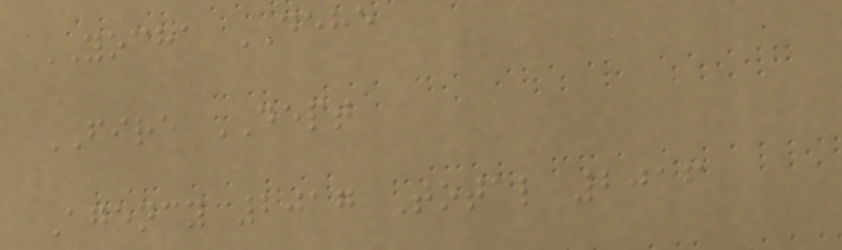YOCHA DEHE
FIRE DEPT
Agency 2017 Total 2016
